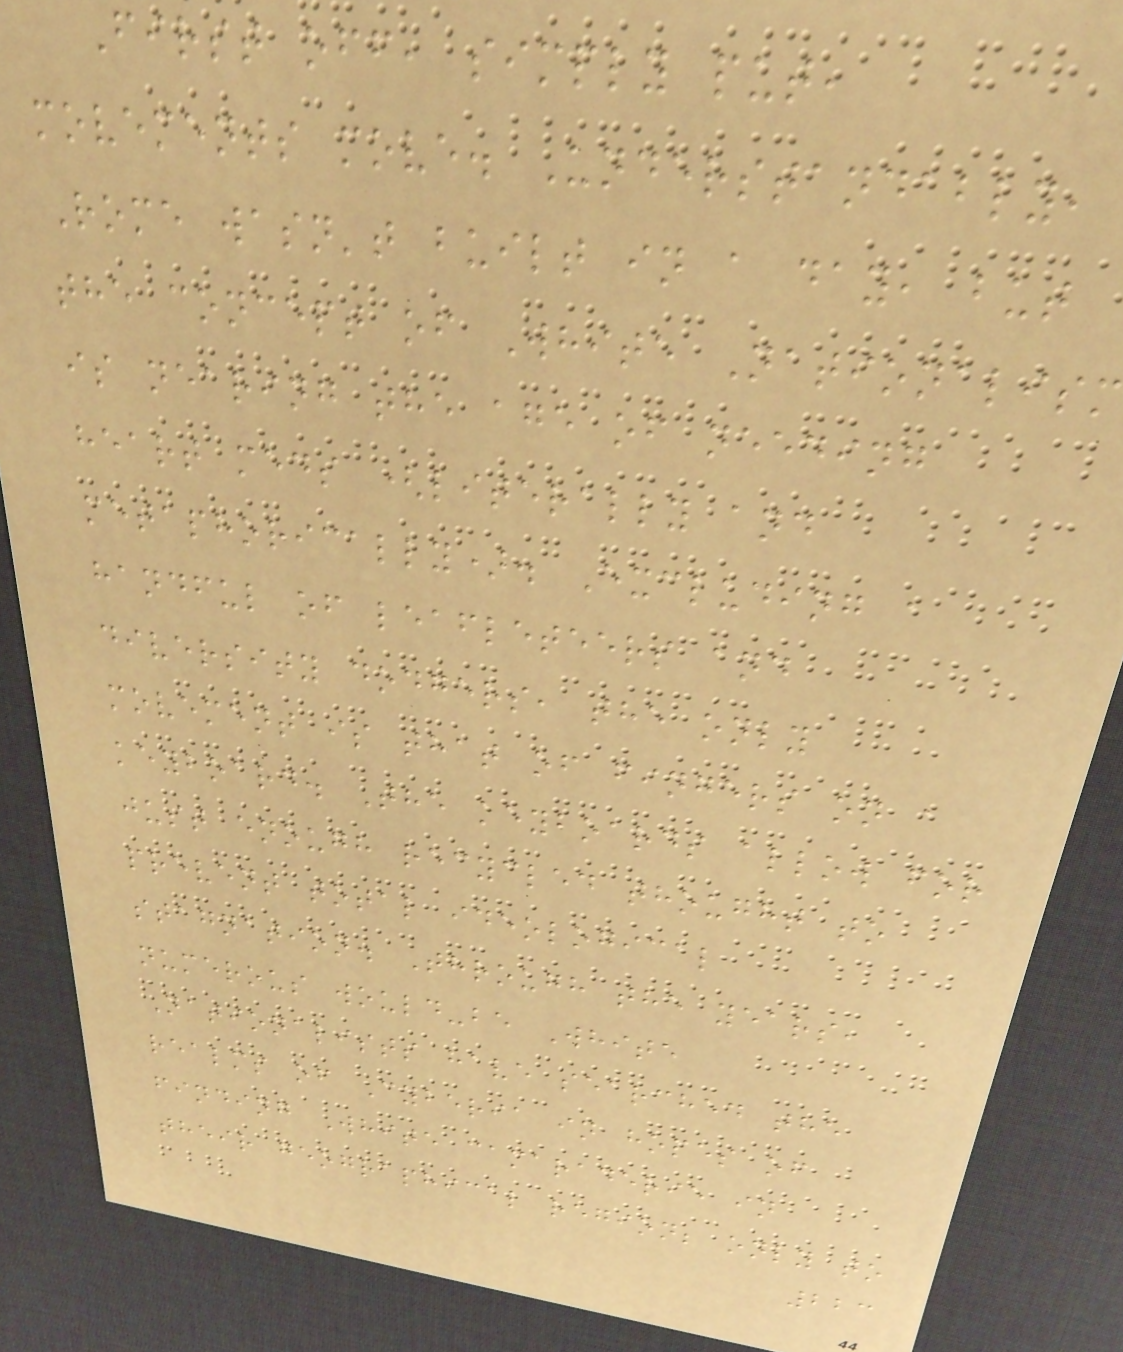First off, simply put,
movements move. Understandably,
Rome wasn't built in a day, but
the concept of White Nationalism
is nearing the age of needing
heart meds (literally and
metaphorically). Excluding a
handful of leafleteers and
diversity dodgers, the only
movement is that of fingers on a
keyboard. The keyboards allow for
just enough recycled thought to
prevent total ideological
stagnation. Through the years,
numerous would-be White
Nationalists have searched the
realms of Cyberia in hopes of
finding White camaraderie in
their geographical region; only to
223
